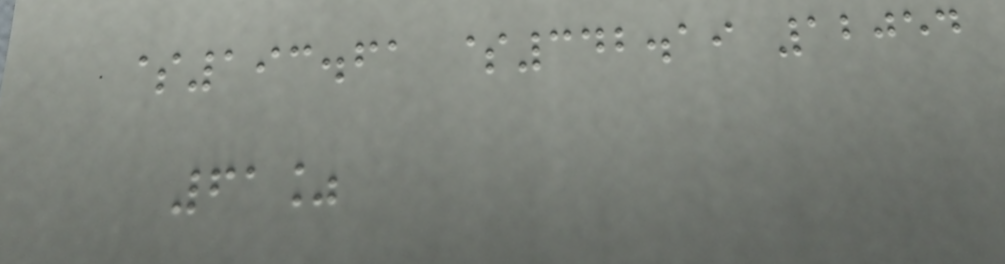$193.61 $342.19 12054
61%
